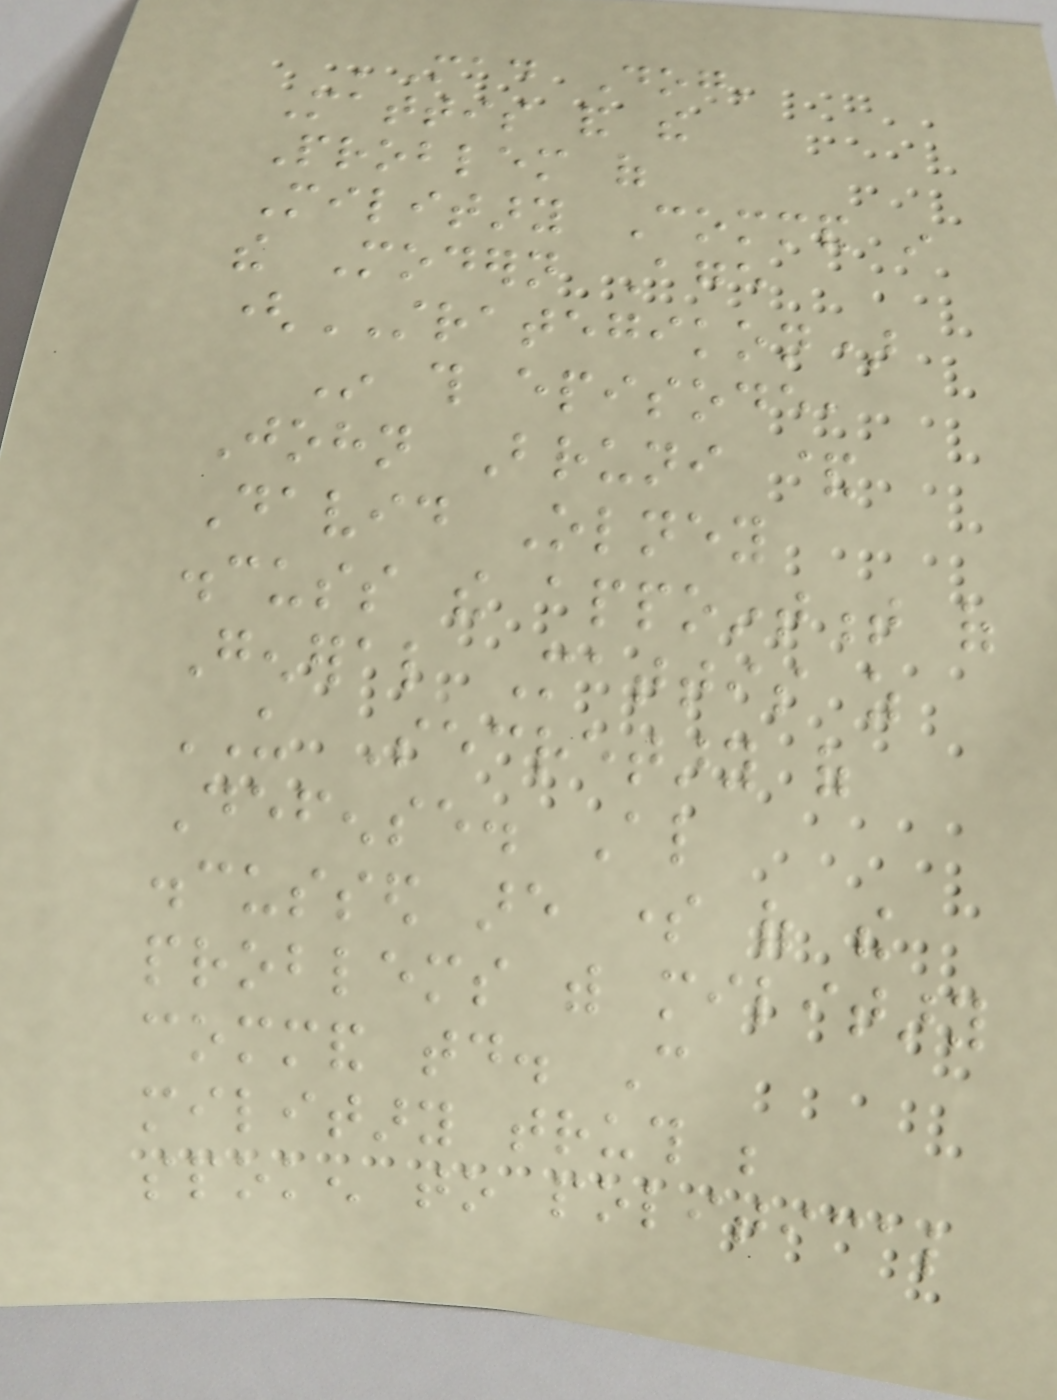'Mad Dog'
Mattis and the
Problem of
Military Command in
the Modern Age
(STRATEGIKON)
In this episode,
John Bruni &
David Olney
discuss the appointment of
General Mattis as
US Secretary of
Defense. Also
discussed are some of the
problems with military
command today. Can
military truth be
spoken to political
